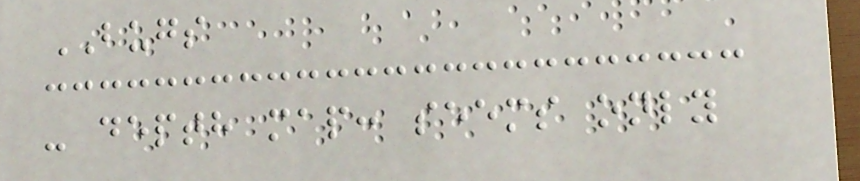BUGS
- depth map: seems only
